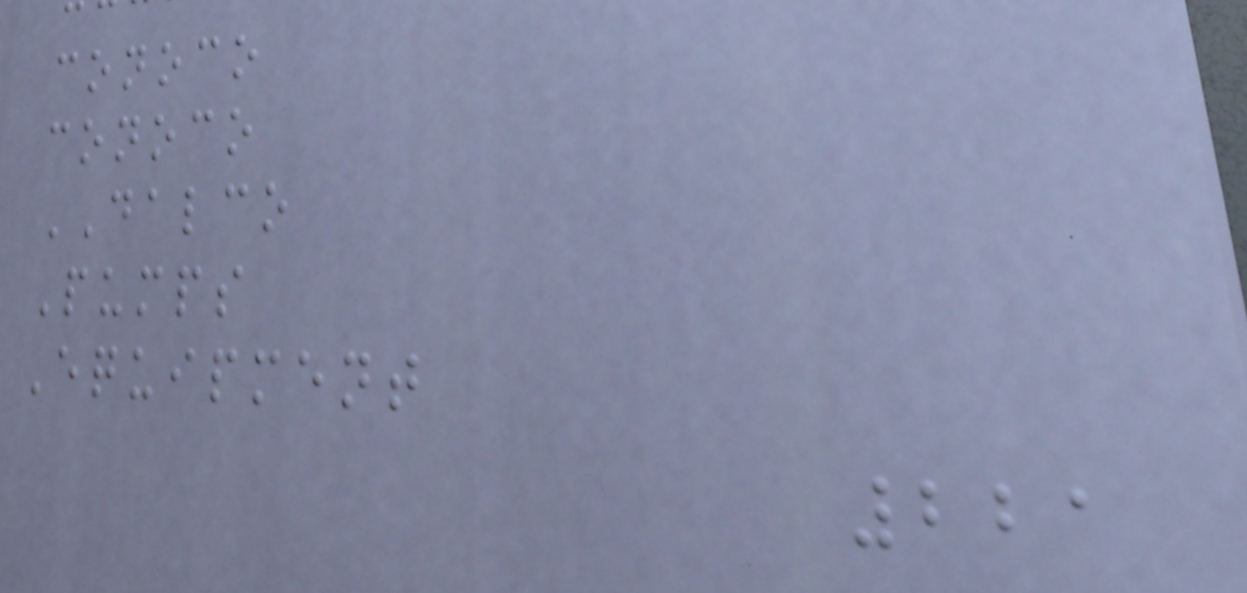conoco
conoco
DALCO
Pumps
Equipment
221
